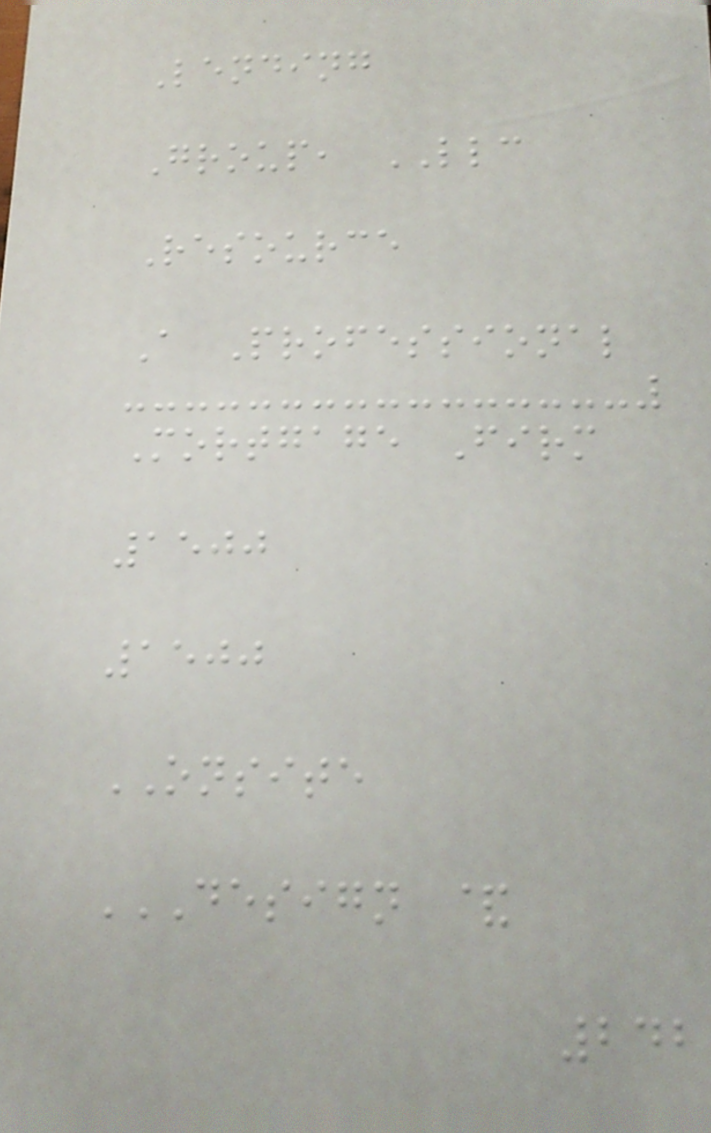Lending
Group, LLC
Resource
A Professional
Mortgage Firm
1500
1500
ONSITE
DESIGN &
242
